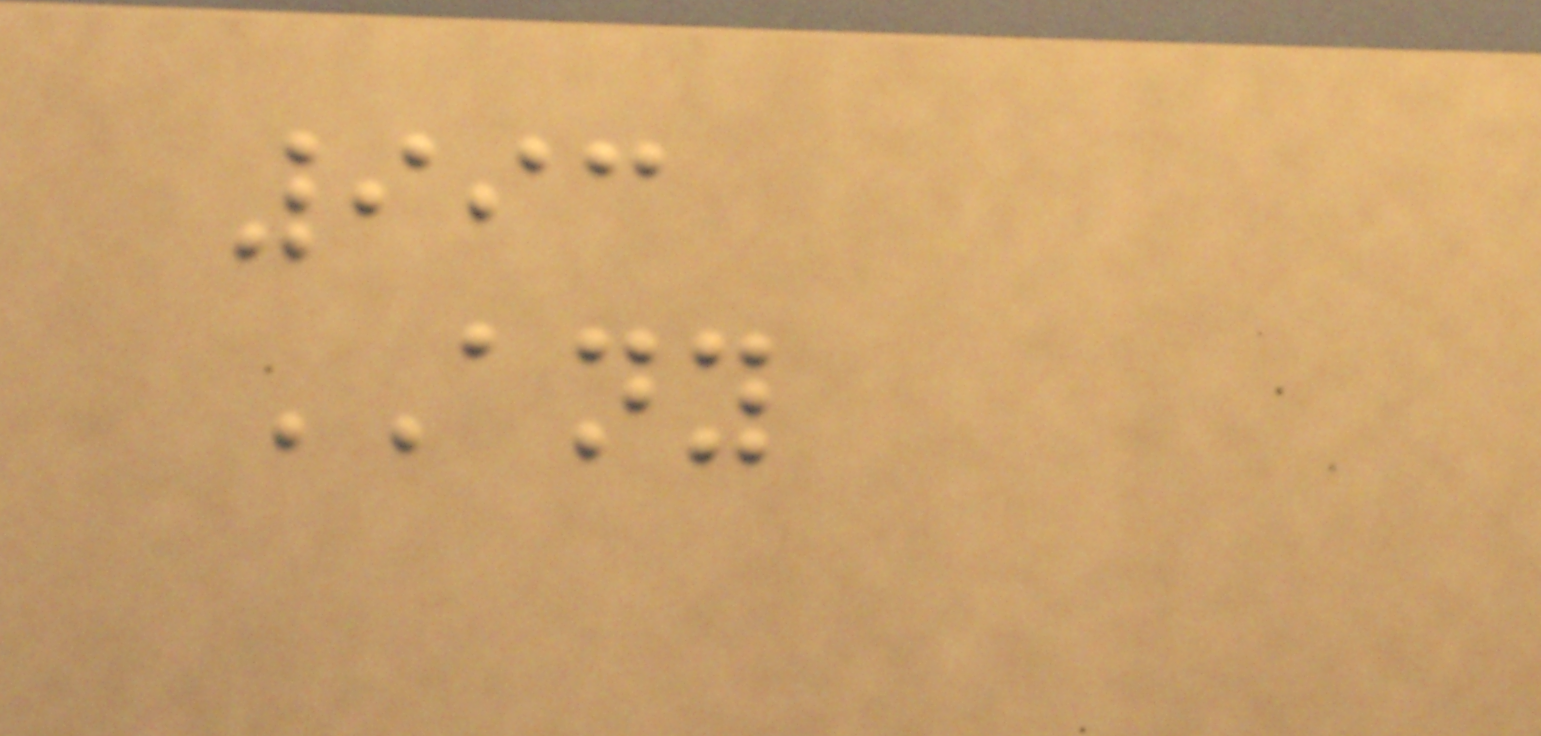993
ANY
